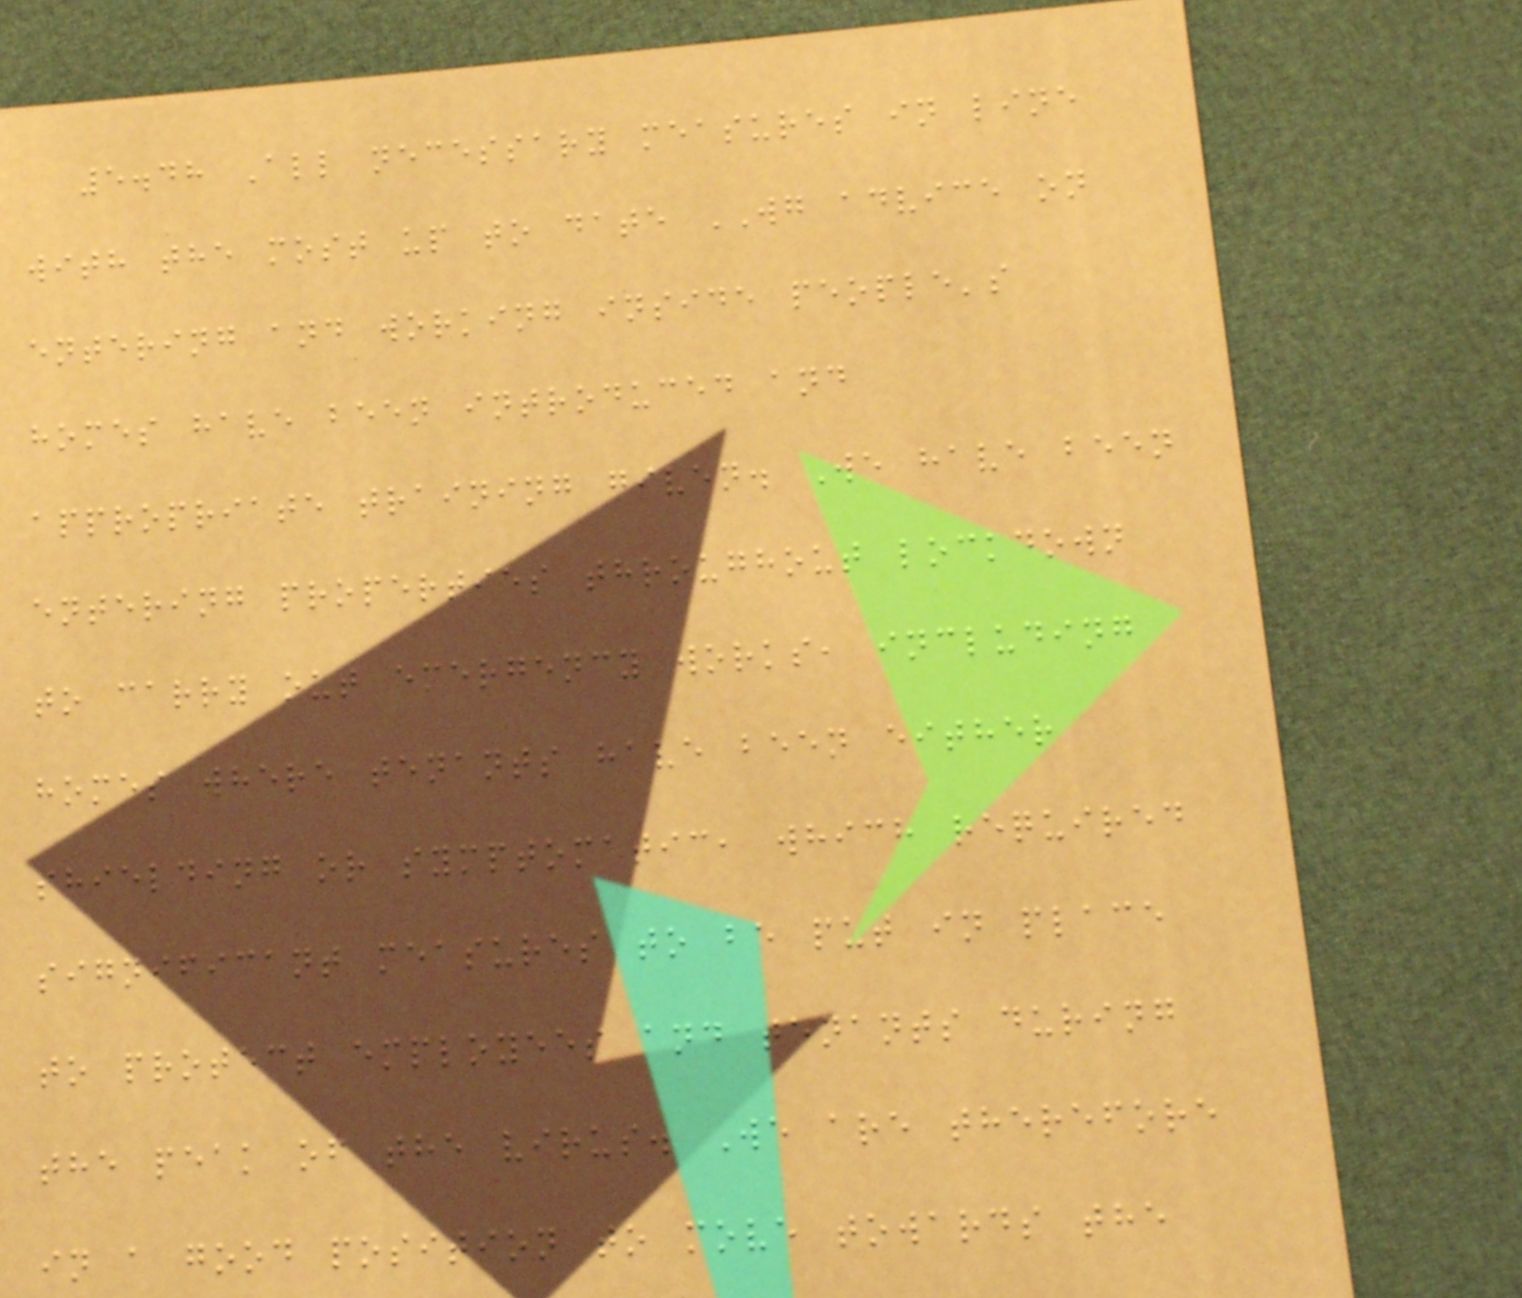5.48 All necessary measures in line
with the most up to date WG advice on
entering and working inside people's
homes have been introduced and
appropriate training given. We have been
entering properties throughout lockdown
to carry out emergency works, including
homes where tenants have been either
shielding or symptomatic, which required
significant measures to be put in place
to protect employees and tenants during
the peak of the virus. We are therefore
in a good position to move towards the
